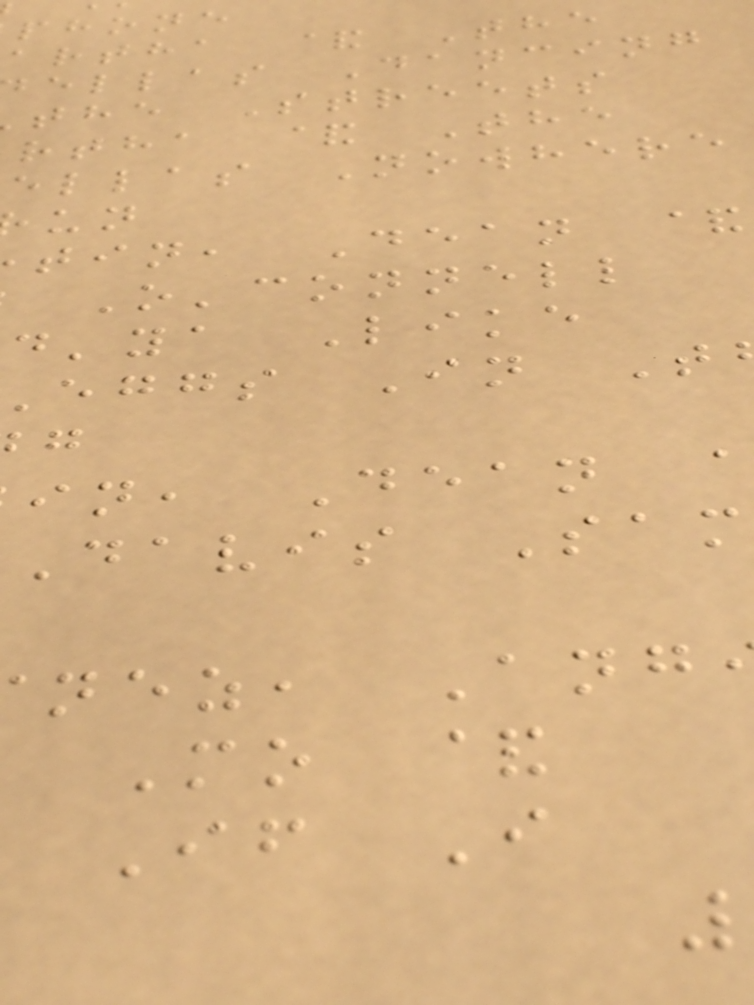phone
artha & The
ellas Dancing
the Streets
rtha & The
ellas Nowhere
tin, Dean &
O'connell
d'ya Like
eggs In T
in, Dean
Davis Sam
nez, Ang
Mo &
If I
